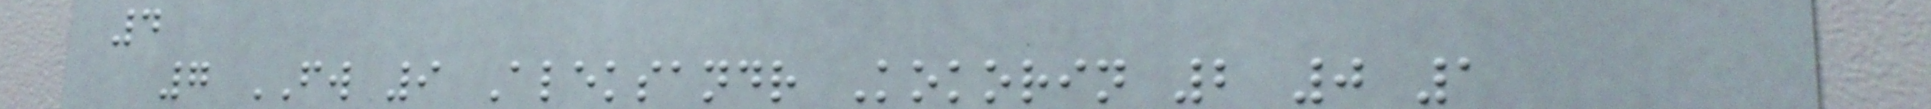4
7 FW 9 Aleksandr Kokorin 2 0 1
